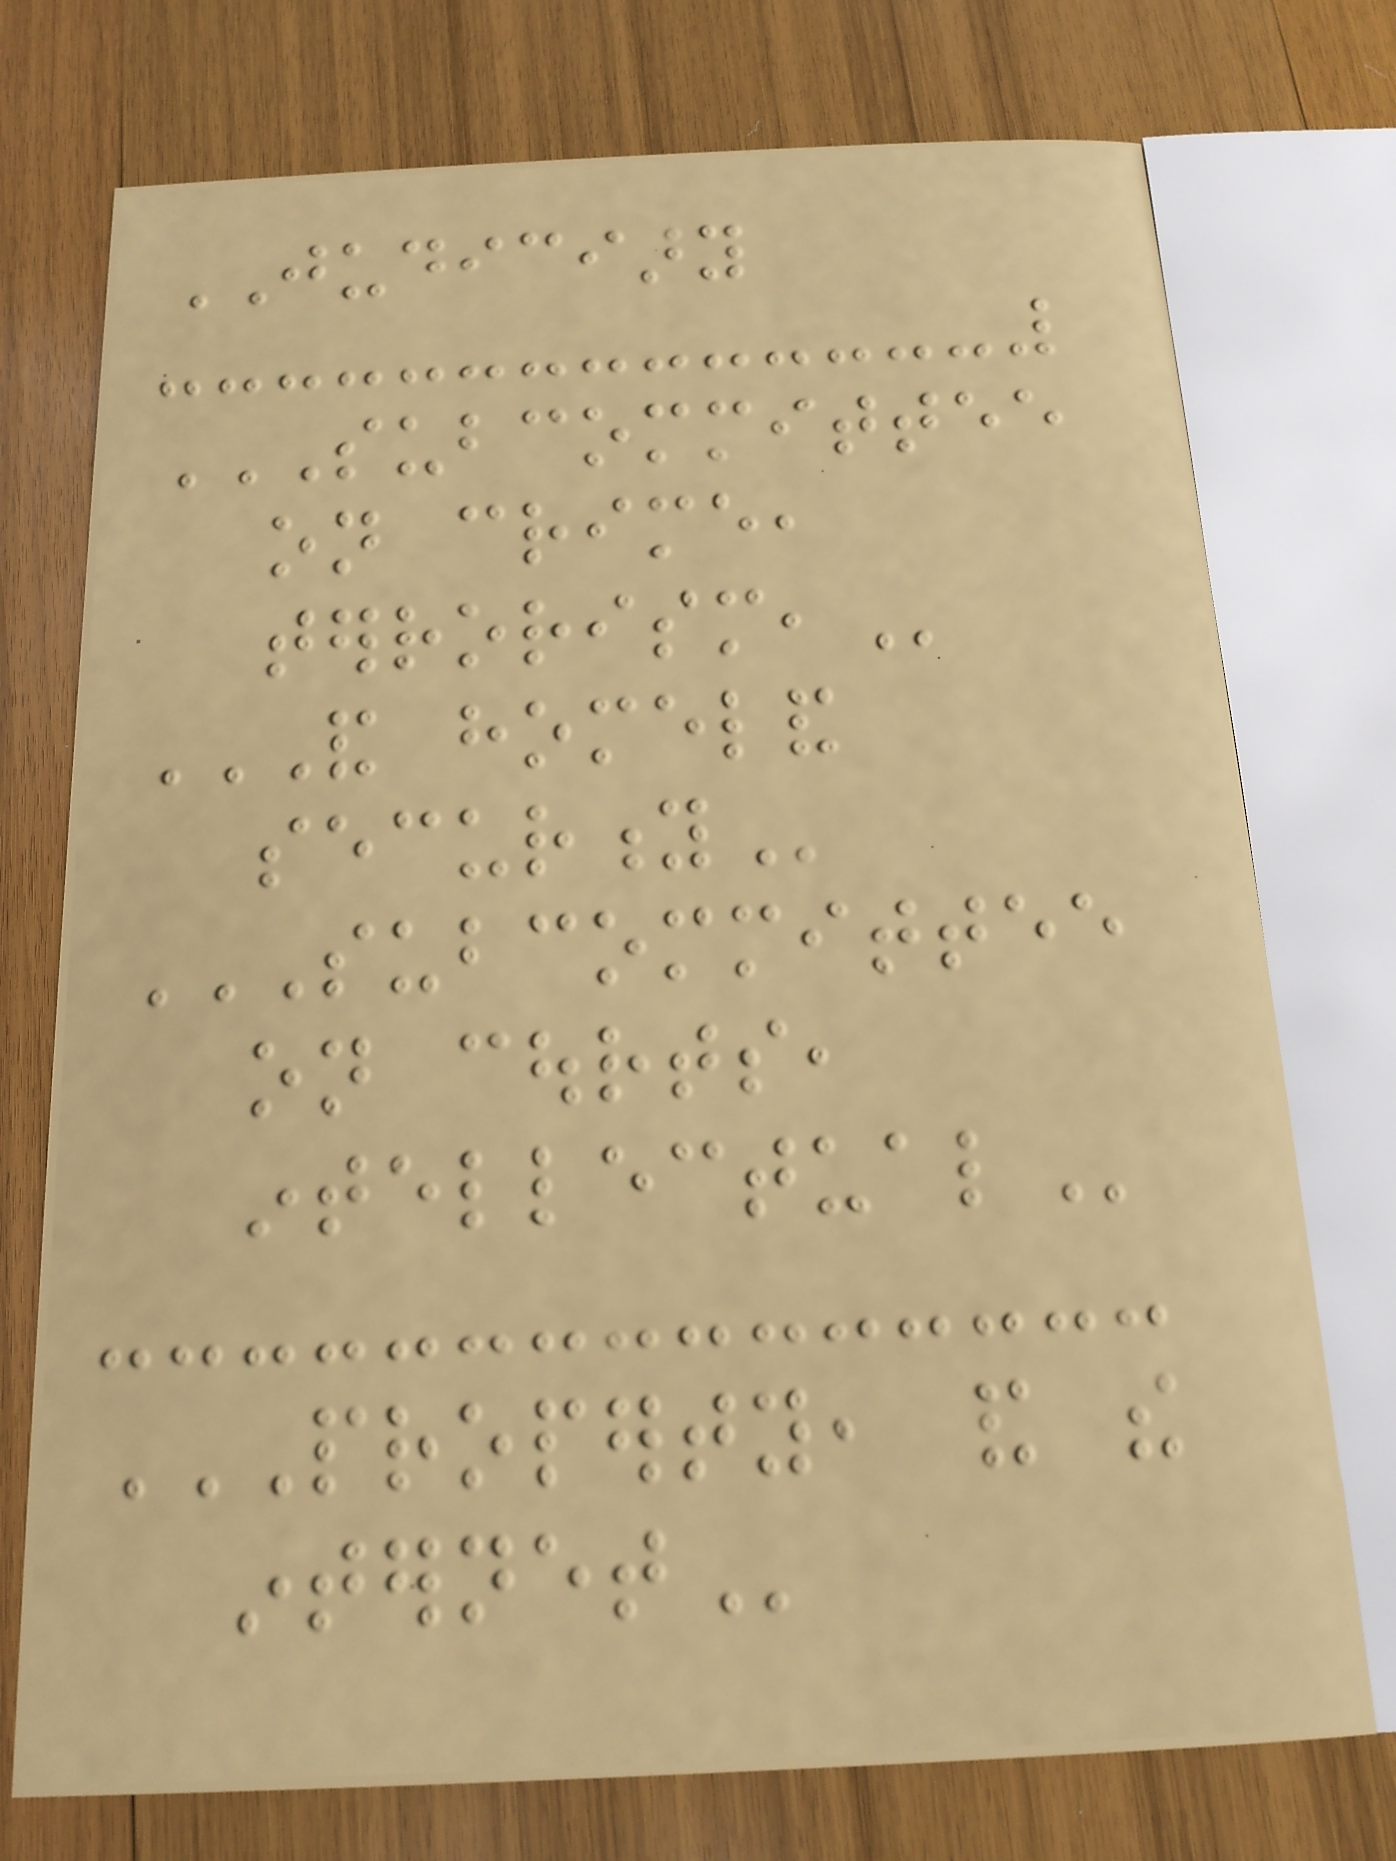JUDICIARY
SUBCOMMITTEE
ON CRIME,
TERRORISM,
AND HOMELAND
SECURITY
SUBCOMMITTEE
ON COURTS,
INTELLECTUAL
PROPERTY, AND THE
INTERNET
